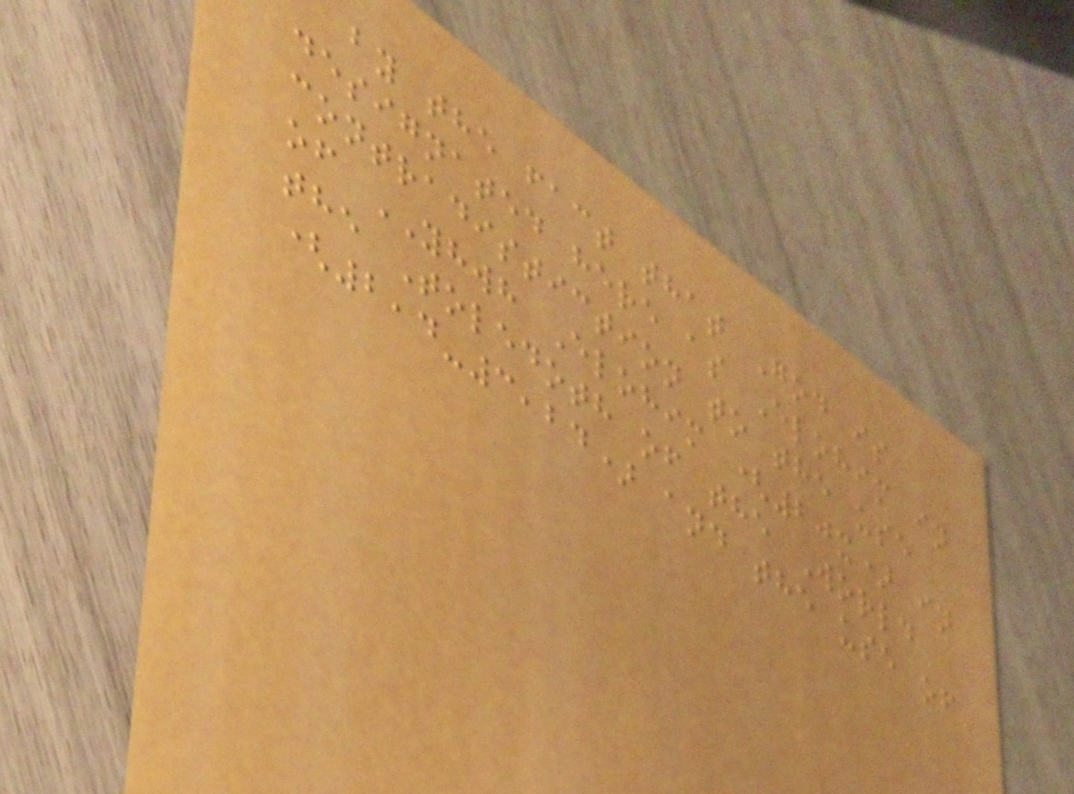by the fact that God is
designated here as Elohim in
contradistiction to the use
of YHWH Elohim (20x) in
the Toledoth of the World
(2,4-3,24) and the use of
